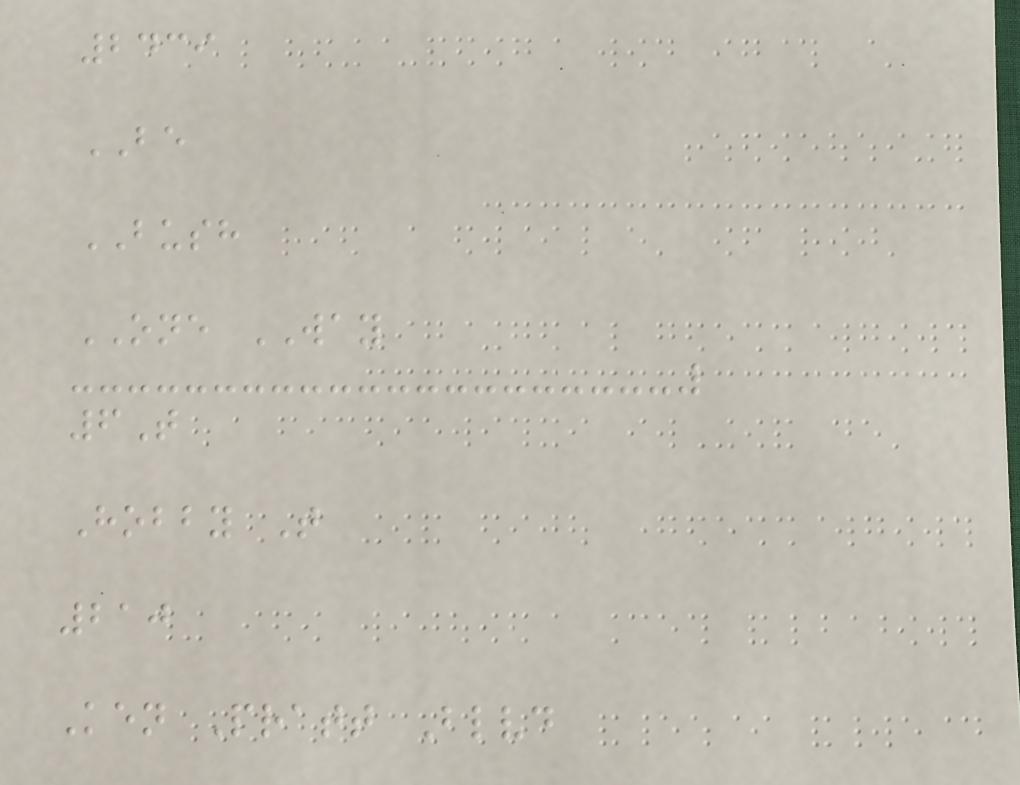2439
BE
BUSH
ONE WAY
6T
Hobby T
210
Ken Pratt Blvd
